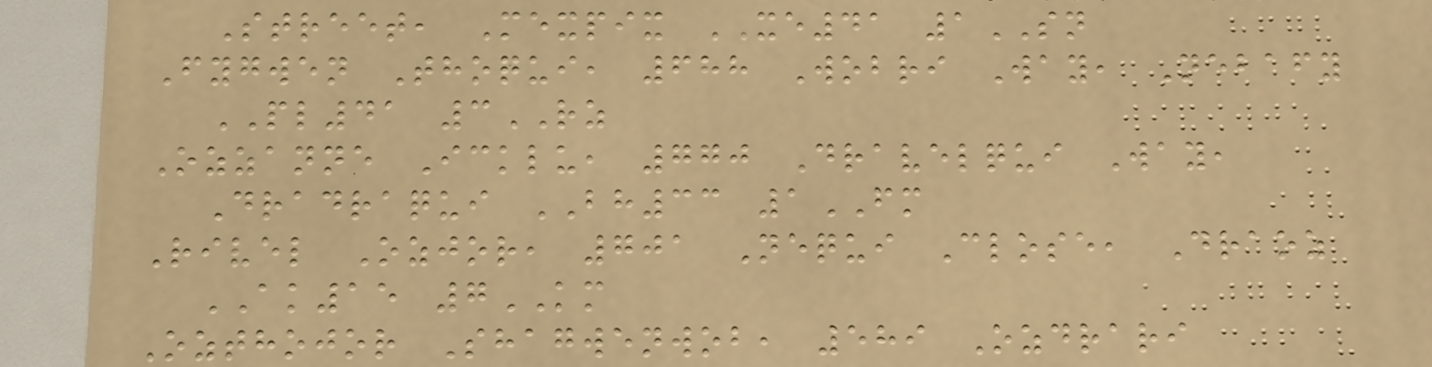Street, Mexpix XE41 1SN
Fygwen Thoqui, 688 Wobri Way, Nebafy
PL41 3RZ
Ozzanne Icklu, 770 Dravelqui Way,
Dradraqui BH33 1FM
Rivel Ozjor, 701 Nequi Close, Draoz
AK15 7KM
Ozthojor Shagwenwob, 589 Ozdrari
